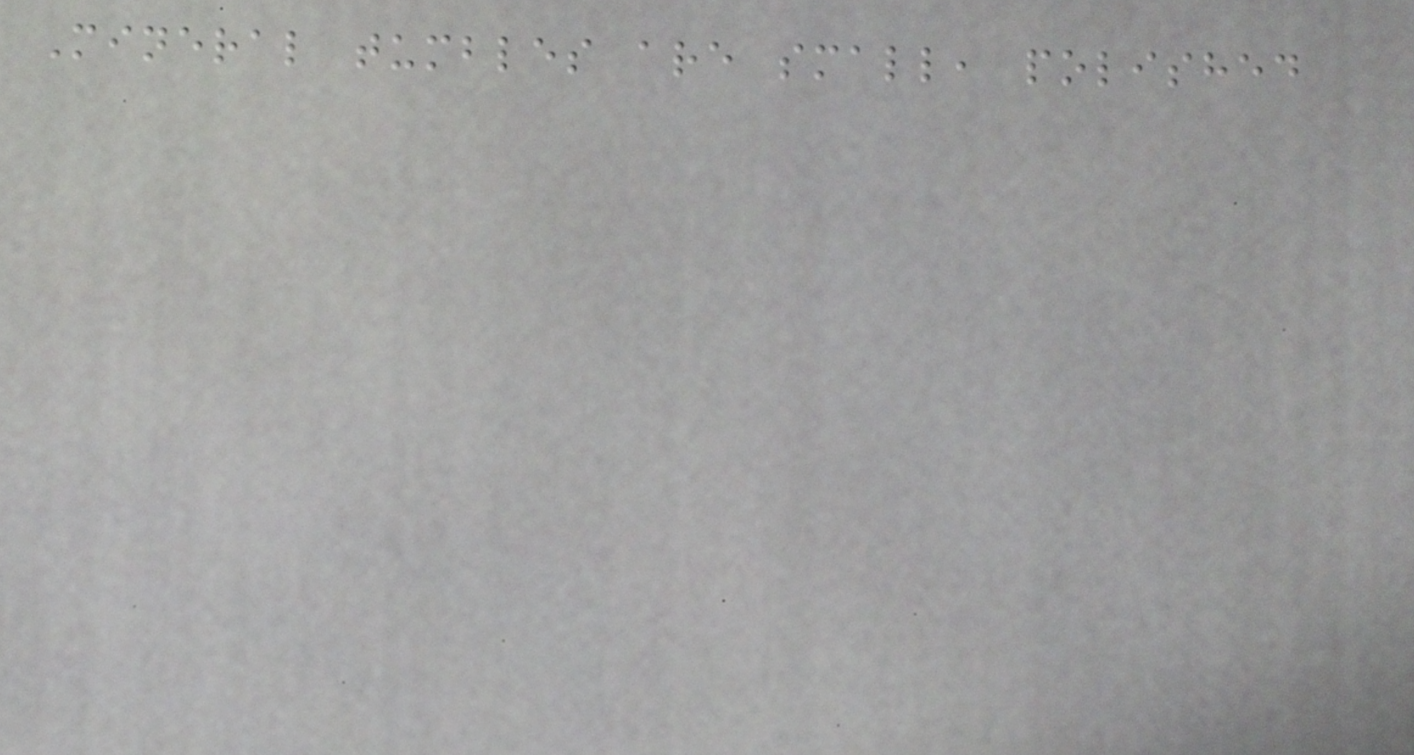Mineral tumbles are small, polished
